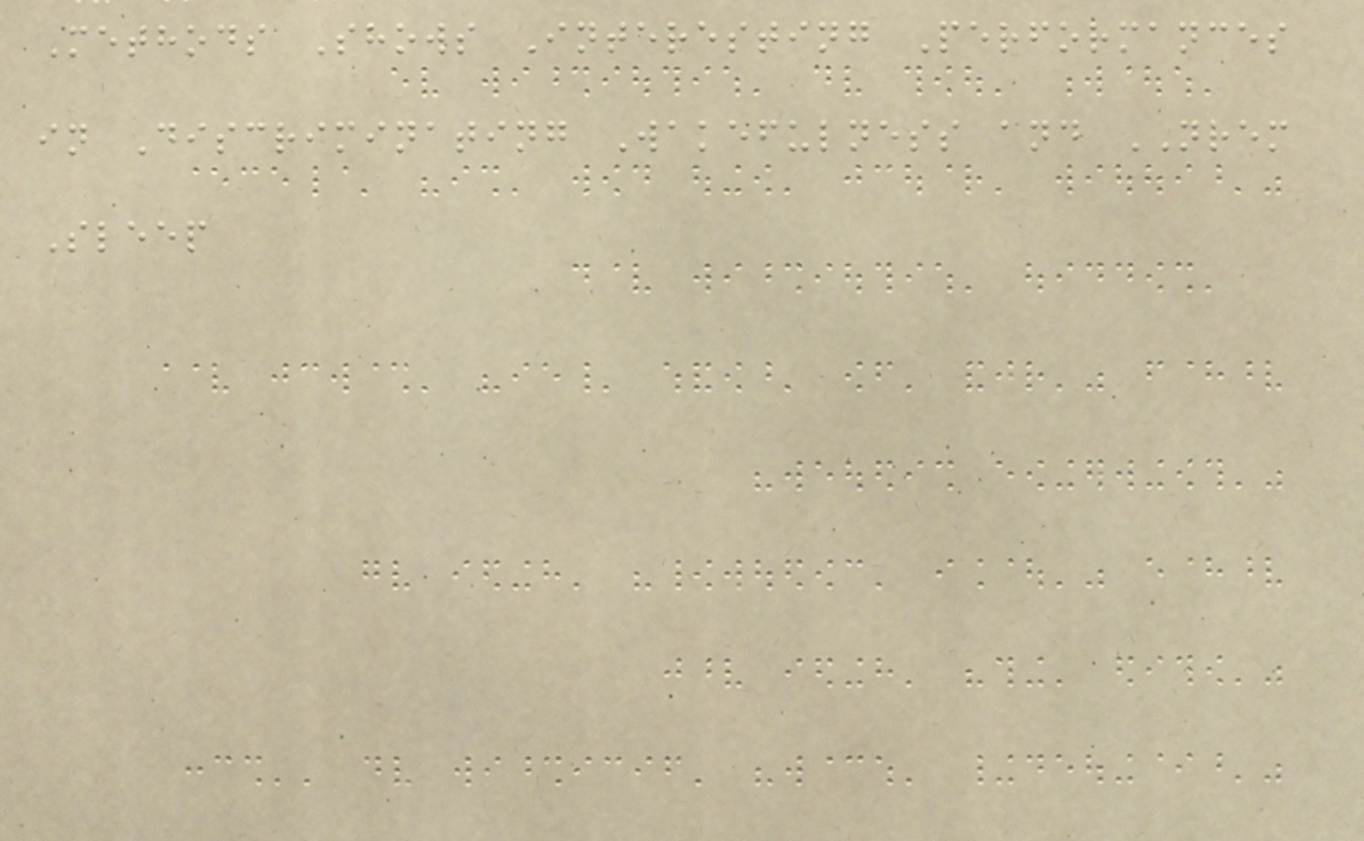Methods Shows Interesting Performances
in Discriminating Wakefulness and NREM
Sleep
